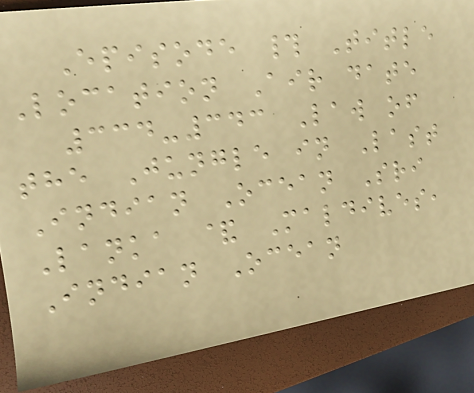Episode # Title
Location Air date
334-343 Law of
the Jungle in Last
Indian Ocean Sri
Lanka & Maldives,
Indian Ocean
